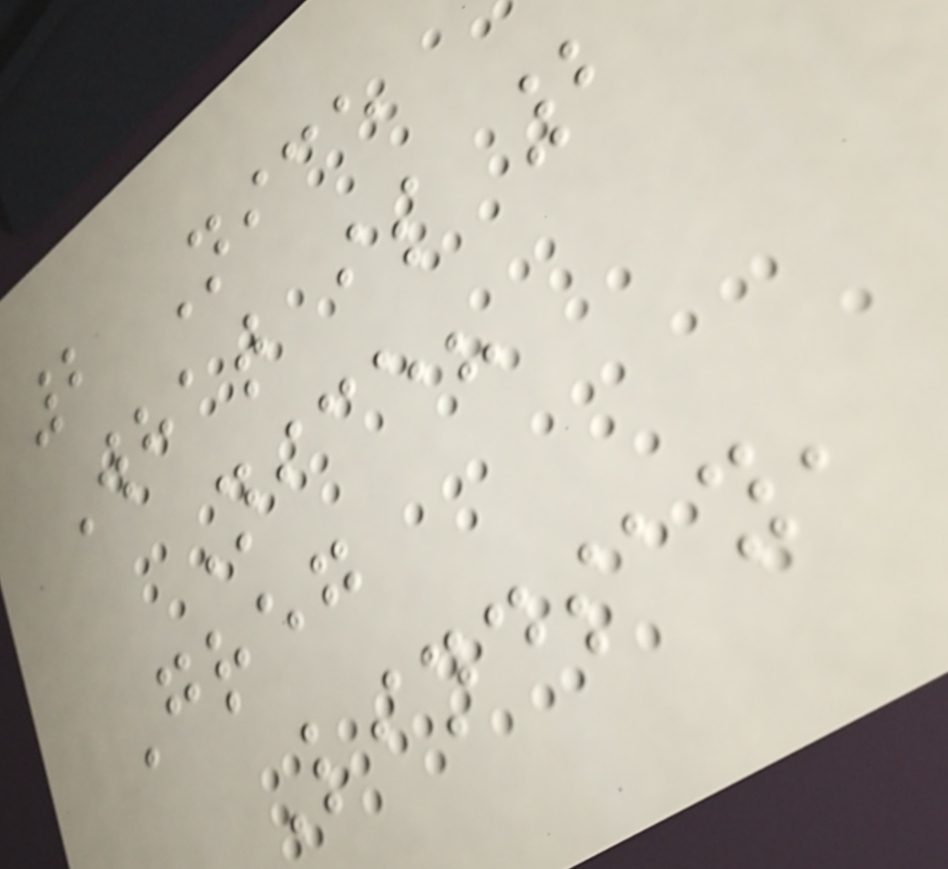2 Nice
What is 2
Nice?
Greg
Lindsay,
